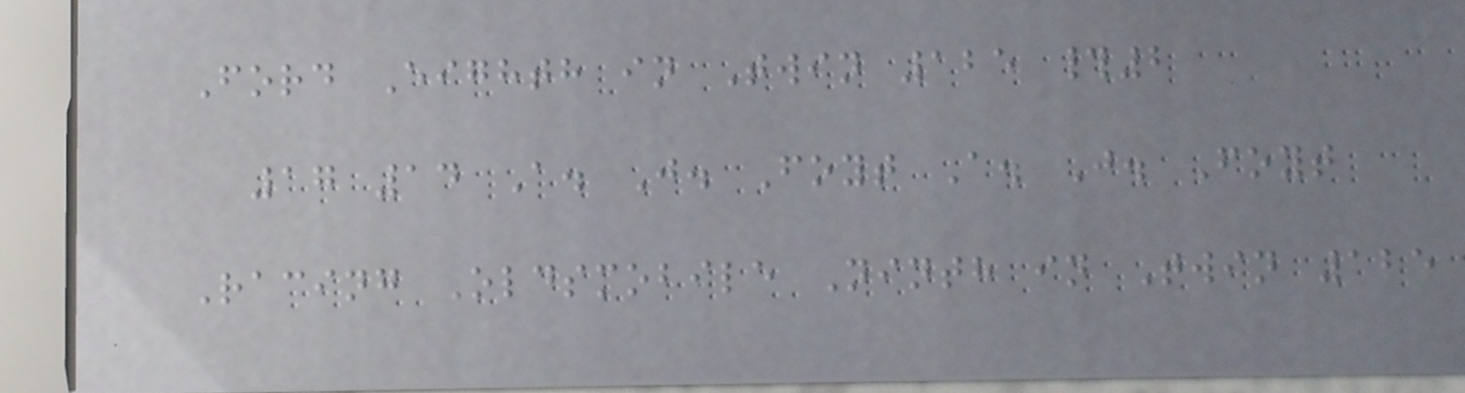Ford Eighth in Twin 125 #2
17 14 A. J. Foyt A. J. Foyt
Racing Oldsmobile Ninth in Twin 125
